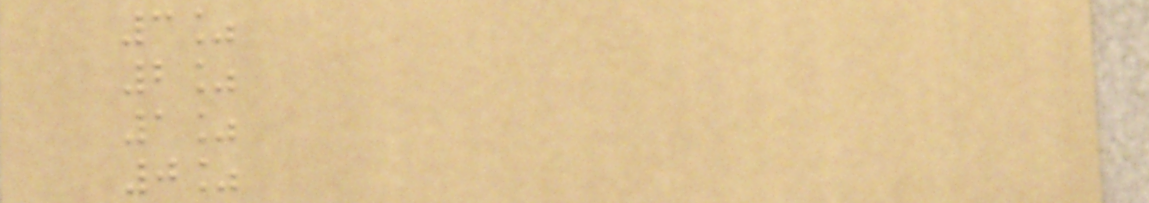3%
2%
1%
0%
